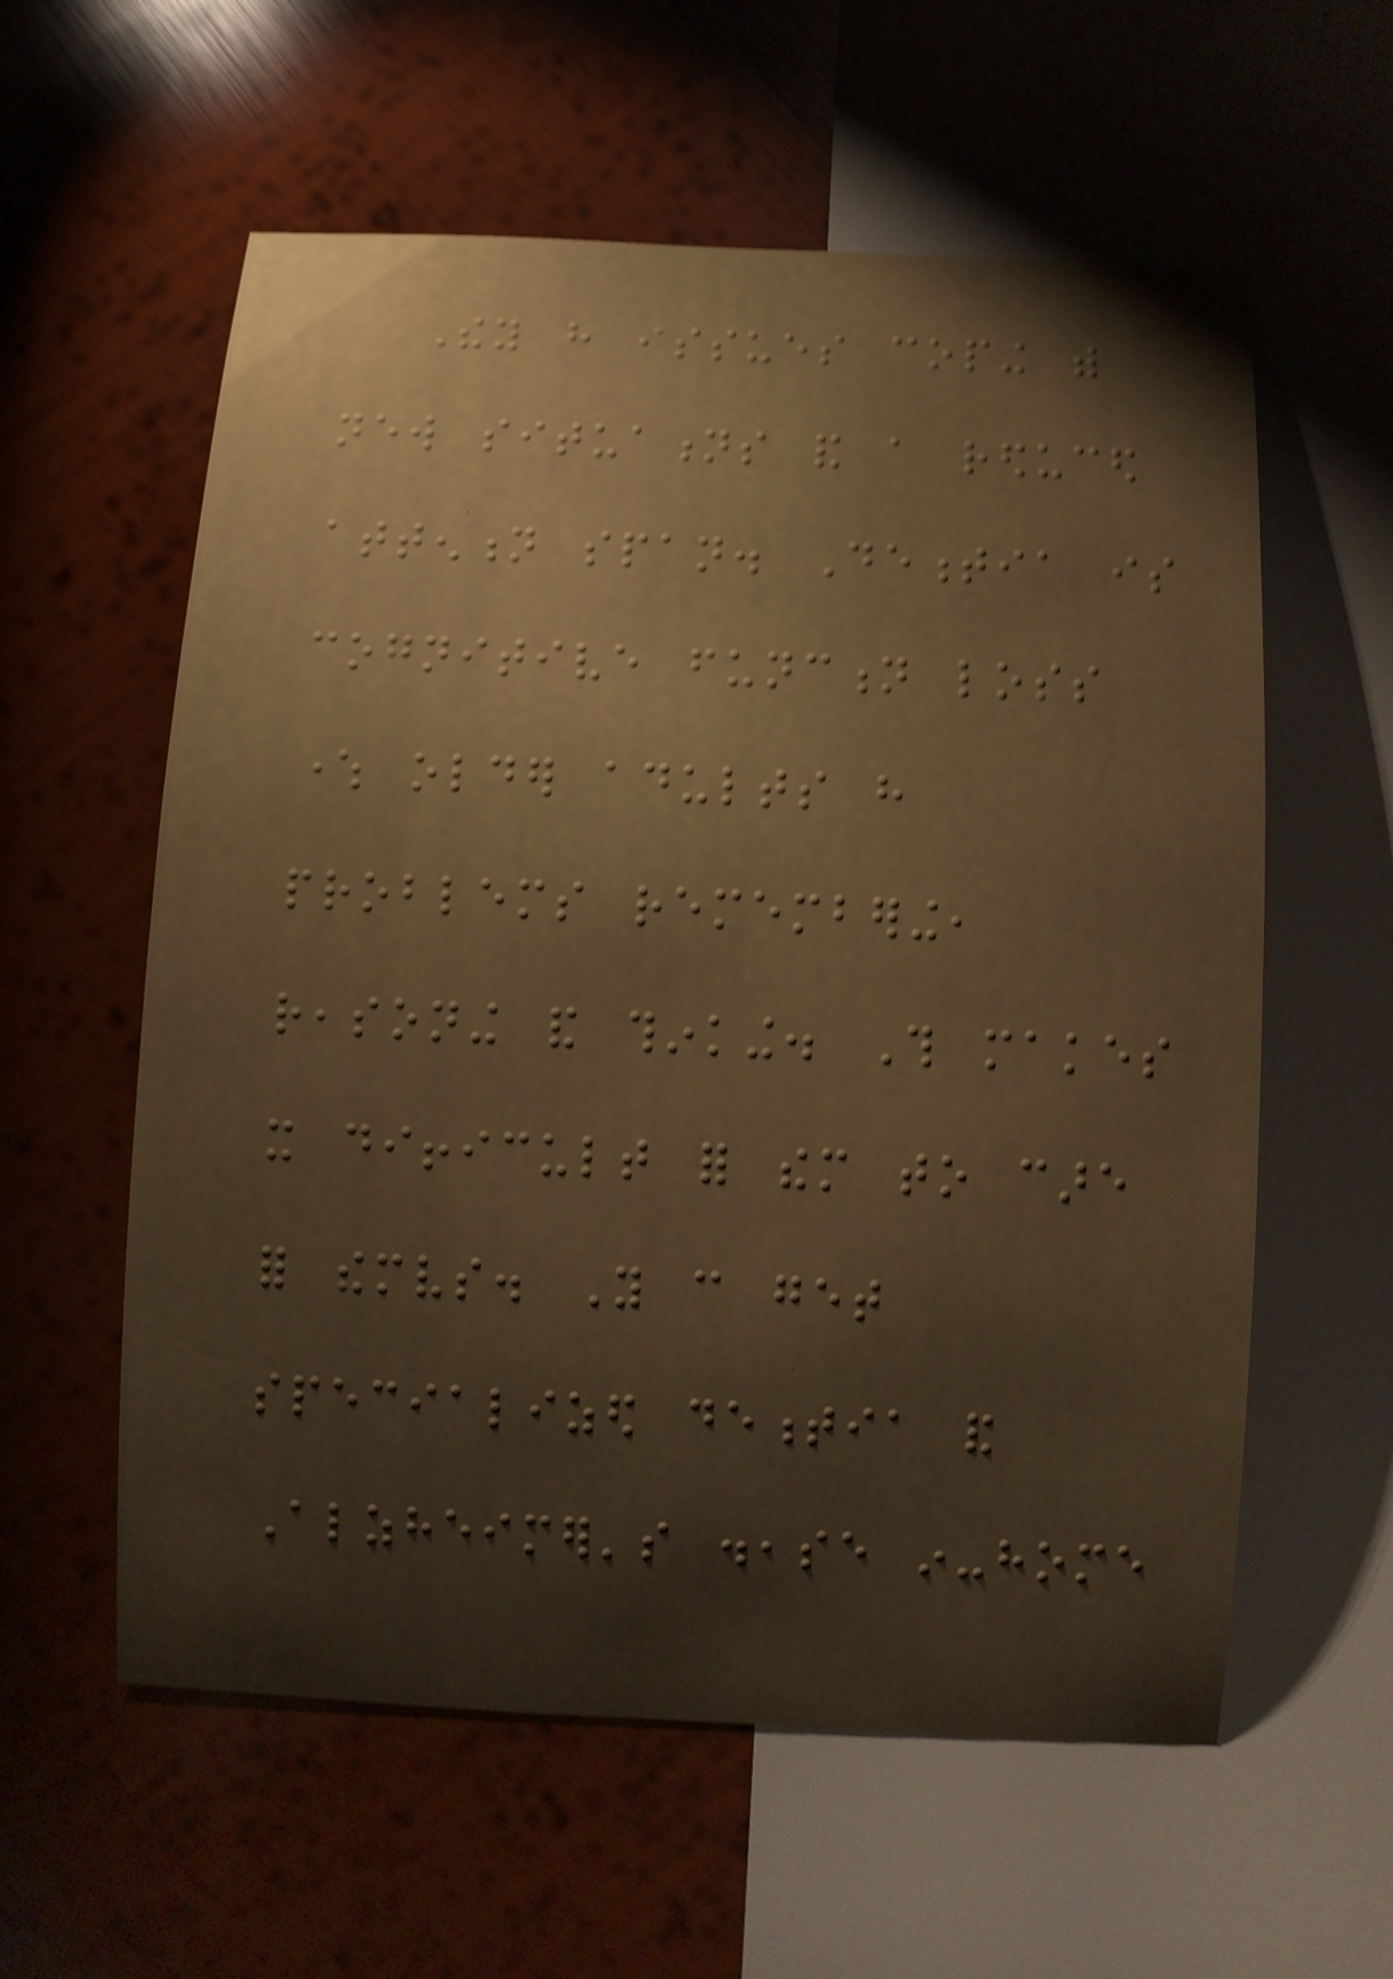They have issues coping with
new situations and a reduced
attention span. Dementia is
cognitive function loss
where older adults have
problems remembering,
reasoning and thinking. This makes
it difficult for them to care
for themselves. You can get
specialized dementia and
Alzheimer's disease in-home
